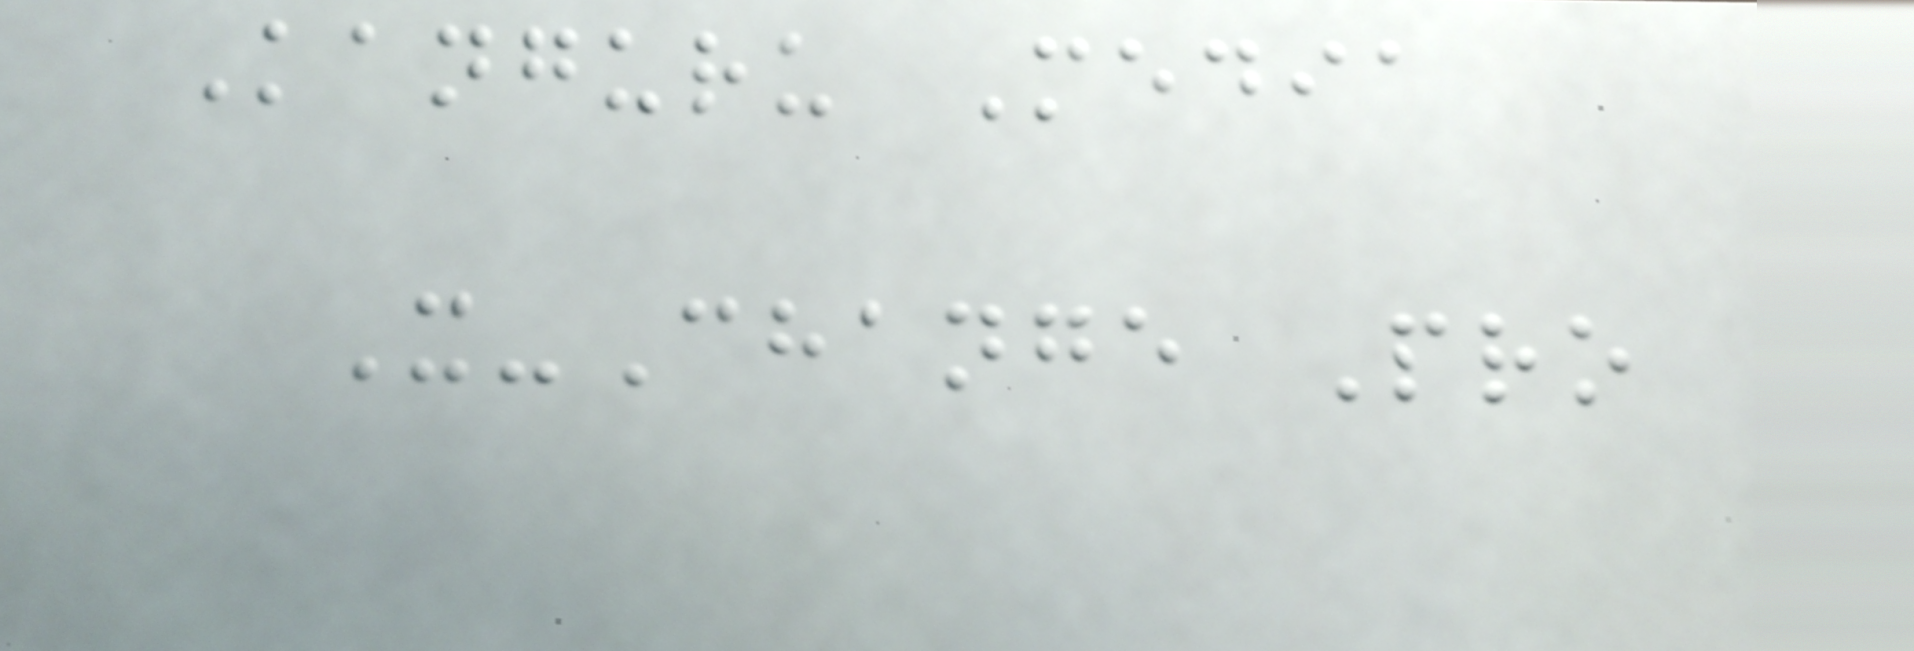Kanguru Media
X-Change Pro
